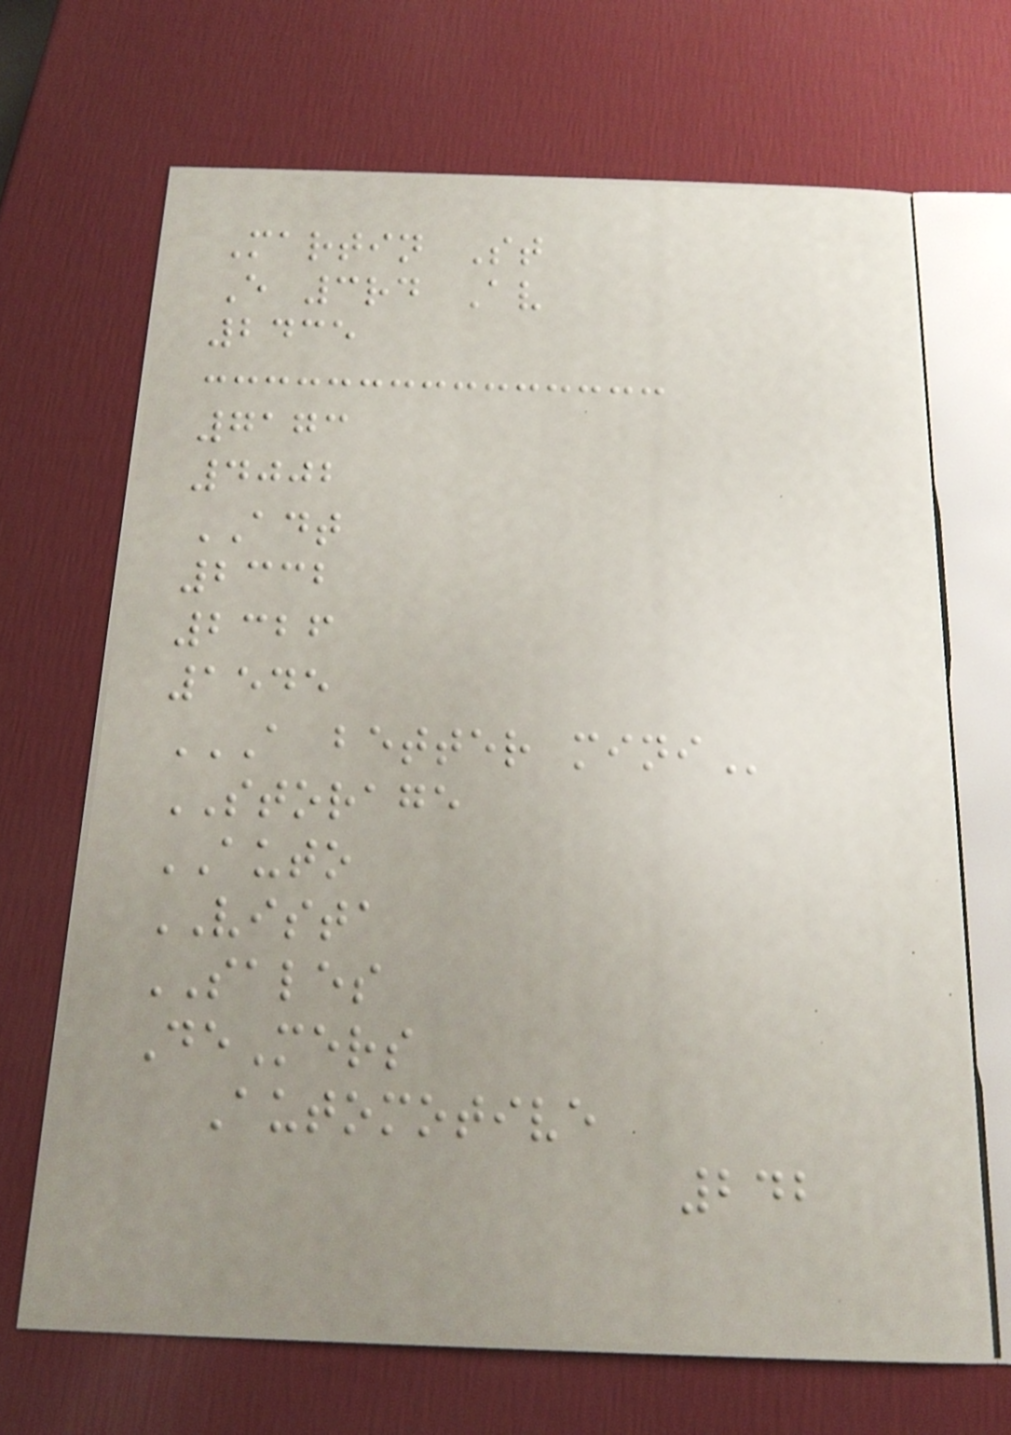Martin St
E 3rd Av
2435
7173
4002
ADT
2332
2326
1545
A BETTER MINI
STORAGE
AUTO
VISTA
SALES
DeMers
Automotive
242
